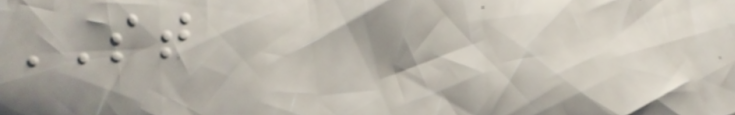ST
